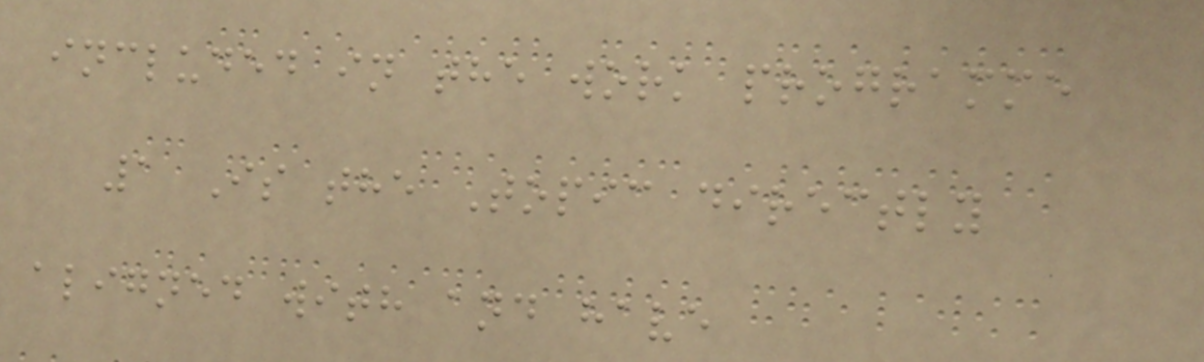included in the work programme
1 Is the Topic directly
aligned with and have
